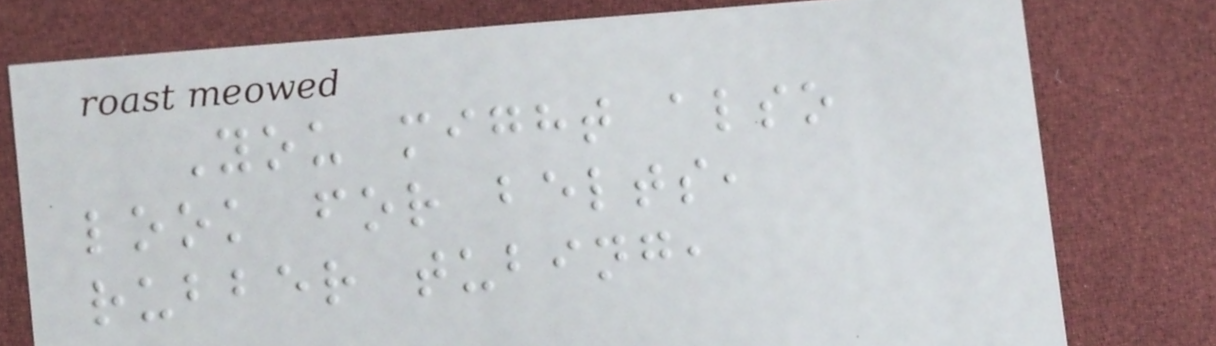You might also
look for belts,
rubber tubing,
